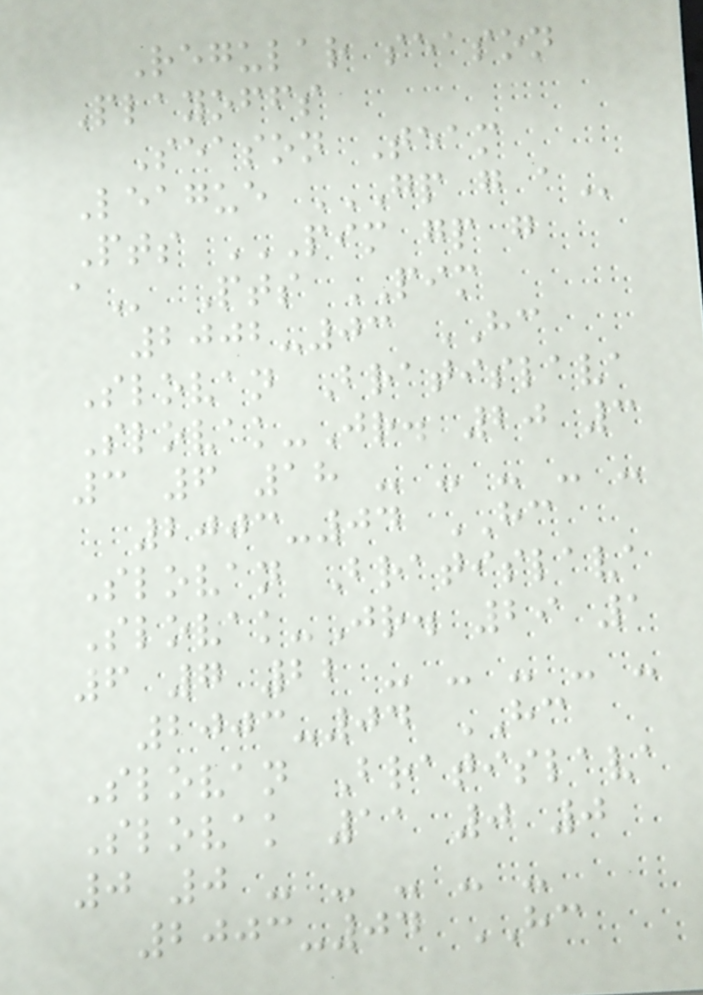Regular season
Playoffs
Season Team
League GP G A
Pts PIM GP G
A Pts PIM
2002-03 HC
Slovan Bratislava
Slovak-Jr. 20 3
3 6 18 - - - - -
2003-04 HC
Slovan Bratislava
Slovak-Jr. 29 1
6 7 22 - - - - -
2003-04 HC
Slovan Bratislava
Slovak 11 0 0
0 0 - - - - -
2003-04 HC
